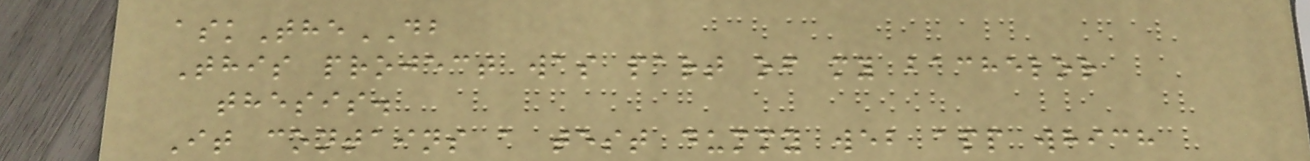askTheDB
This project was part of my bachelor
thesis.
It contains a test dummy web app which
